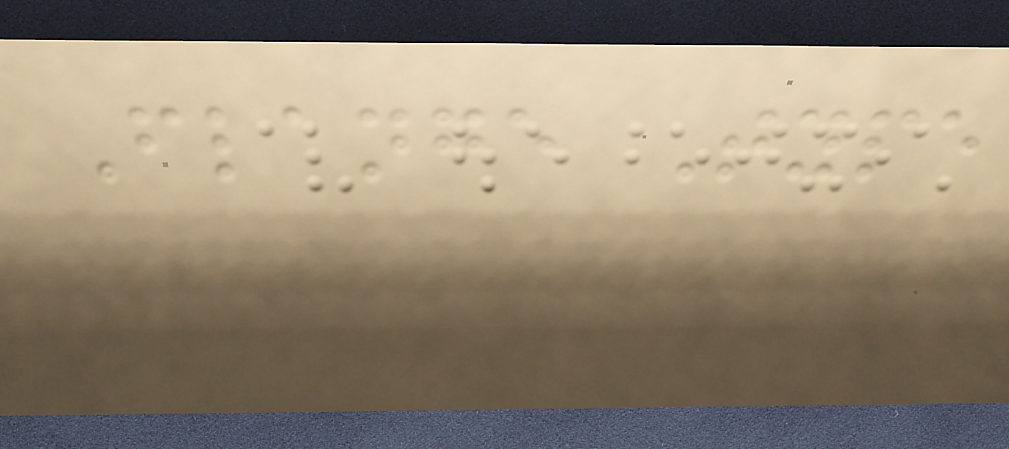Flange Type
